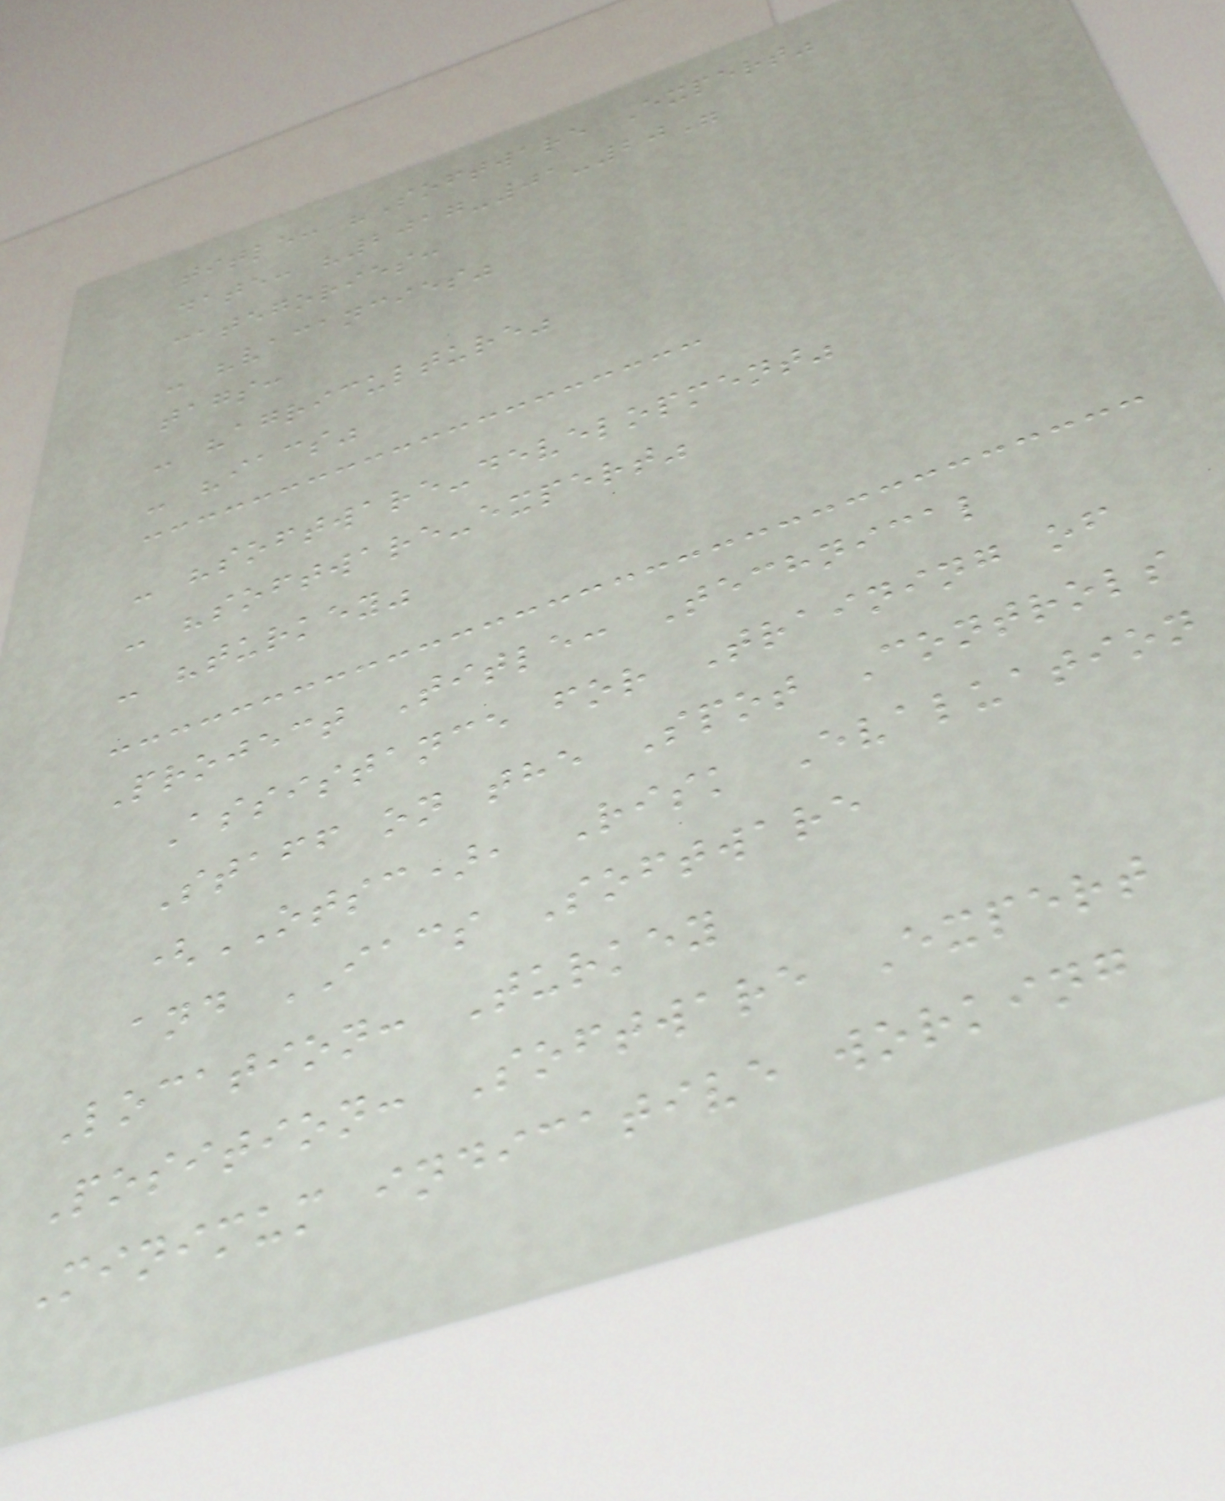title: "Software Expert"
date: "2017-01-20"
categories:
- "vacancies"
tags:
- "agriculture"
- "iacs"
- "software-development"
- "software-expert"
- "turkey"
Project Title: Technical
Assistance for Training of
Staff on the Spot Controls
(OTSC), Risk Evaluation
and IACS Software
Location: Turkey
Position: Software Expert
Minimum indicative working
